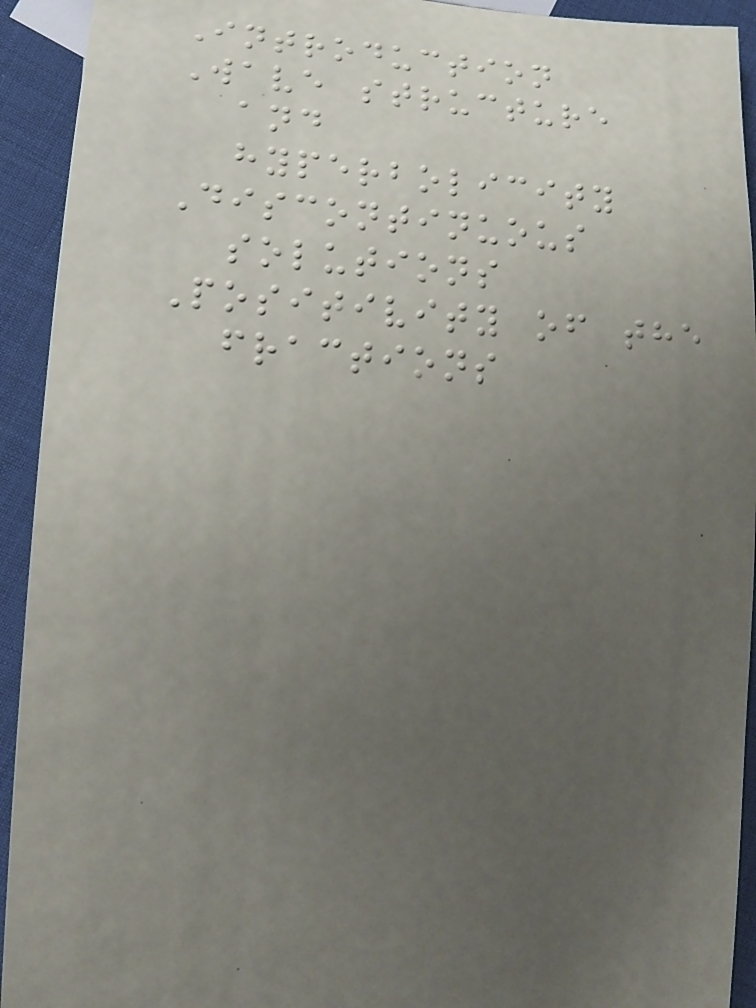Introduction
Wave structure
and
hyperbolicity
Discontinuous
solutions
Positivity of the
fractions
